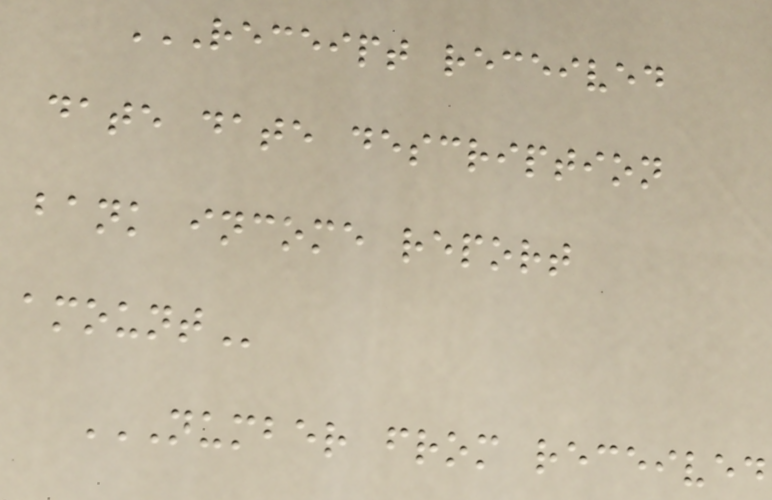RECEIPT RECEIVED
DATE DATE DESCRIPTION
BANK INCOME REPORT
AMOUNT
NUMBER FROM RECEIVED
